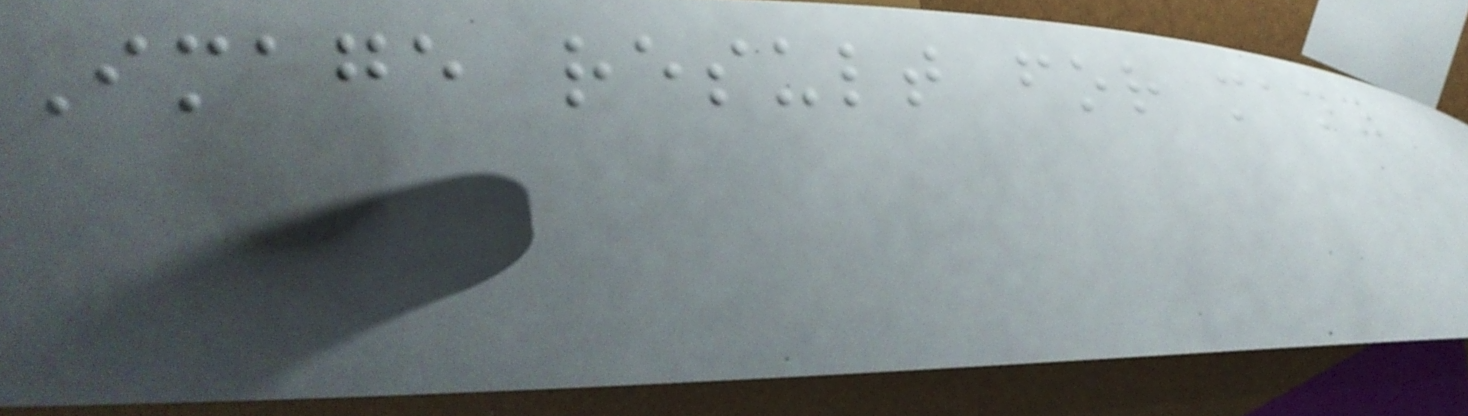Image result for many
